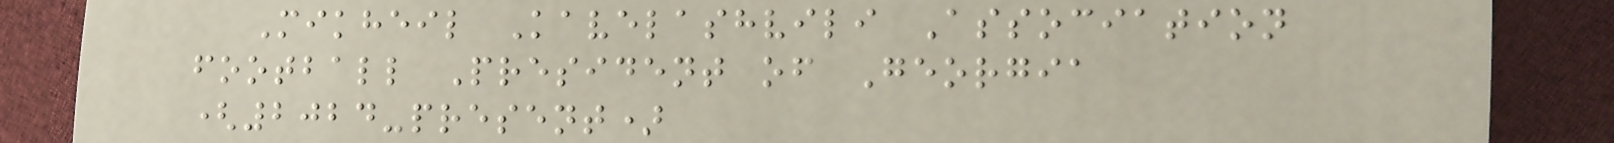Mikheil Kavelashvili Association
football President of Georgia
(2024-present)
